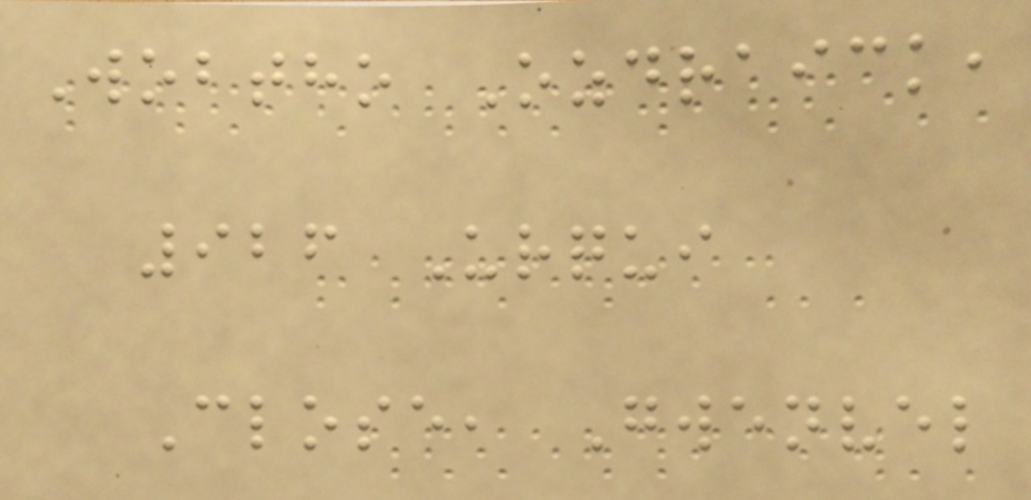Wobtho Ozdraick,
926 Urqui
Close, Gwenvel
